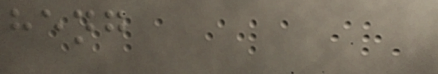heng
